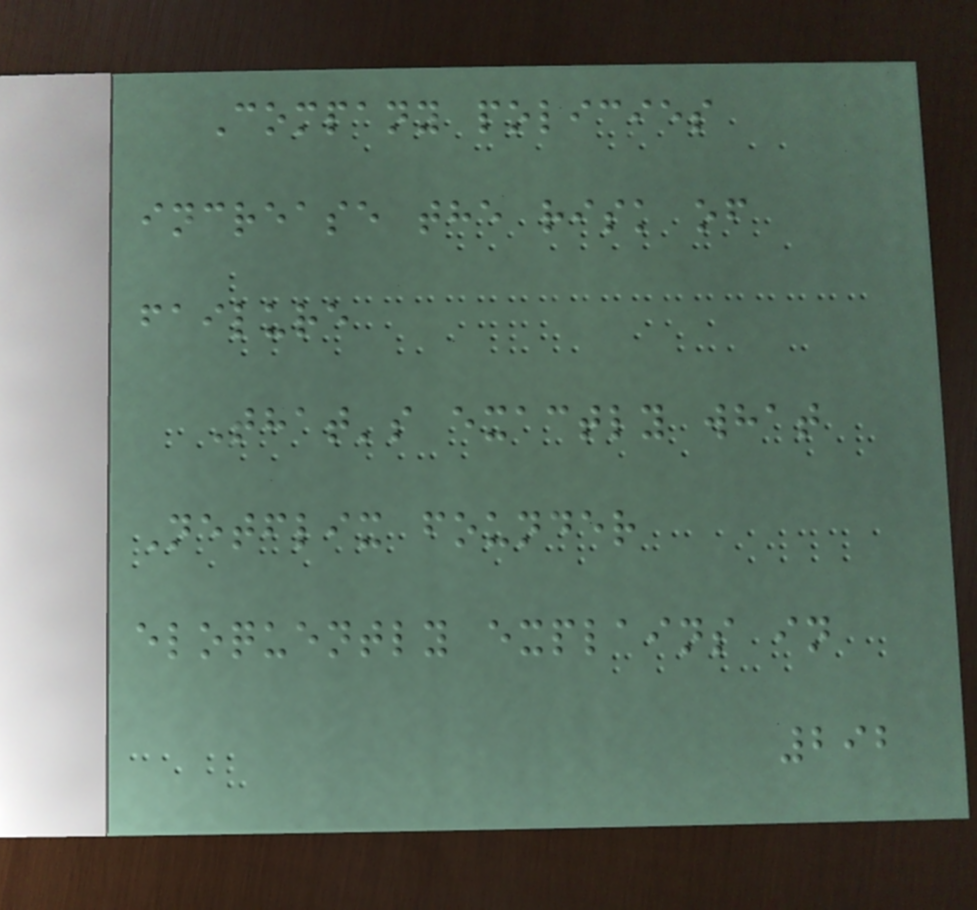Company policies
increase the risk of
failure
That's exactly what
Netflix founder
eloquently explains in
292
